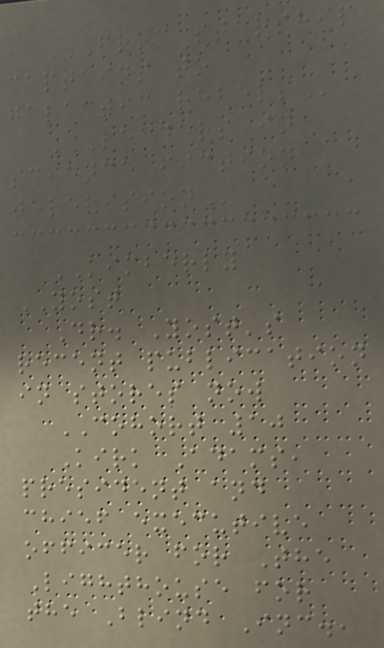FROM STARSHIP
CAPTAINS TO
GALACTIC REBELS
LEADERS IN
SCIENCE FICTION
TELEVISION
KIMBERLY
YOST
Dr. Yost's
recent publication
in stores now
COHORT 10
Kirk Adams,
president and
chief executive
officer for The
Lighthouse for
the Blind Inc.,
